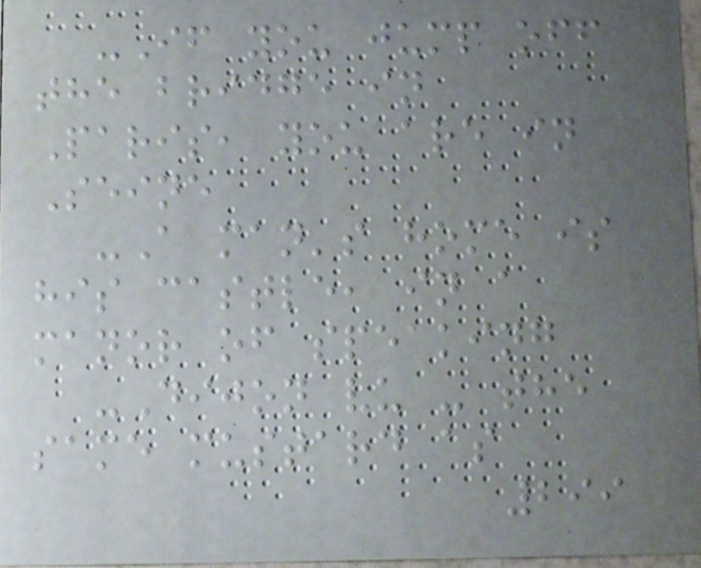-If you jump off
the bridge in
Paris, you are in
Seine
-A man's home is
his castle, in a
manor of speaking
-Dijon vu - the
same mustard as
299
